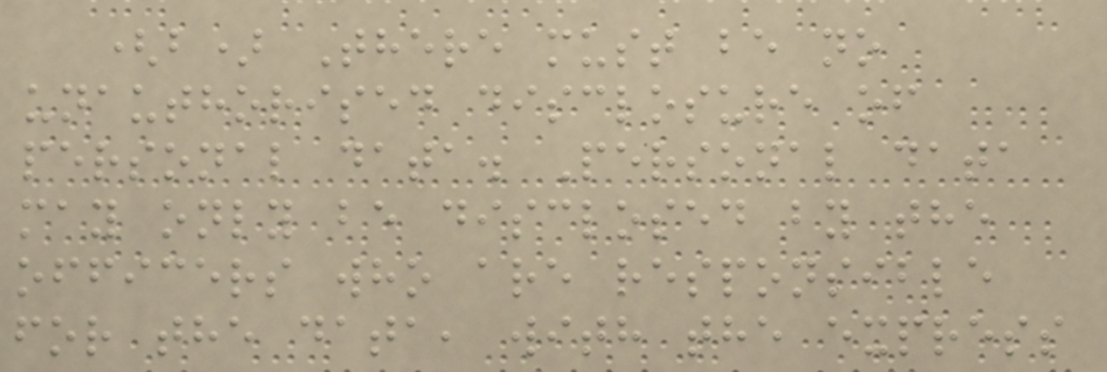(b) There must be no
unauthorised disclosure of
personal data. Personal data
may only be disclosed by the
officers who are responsible
for the data, with the express
